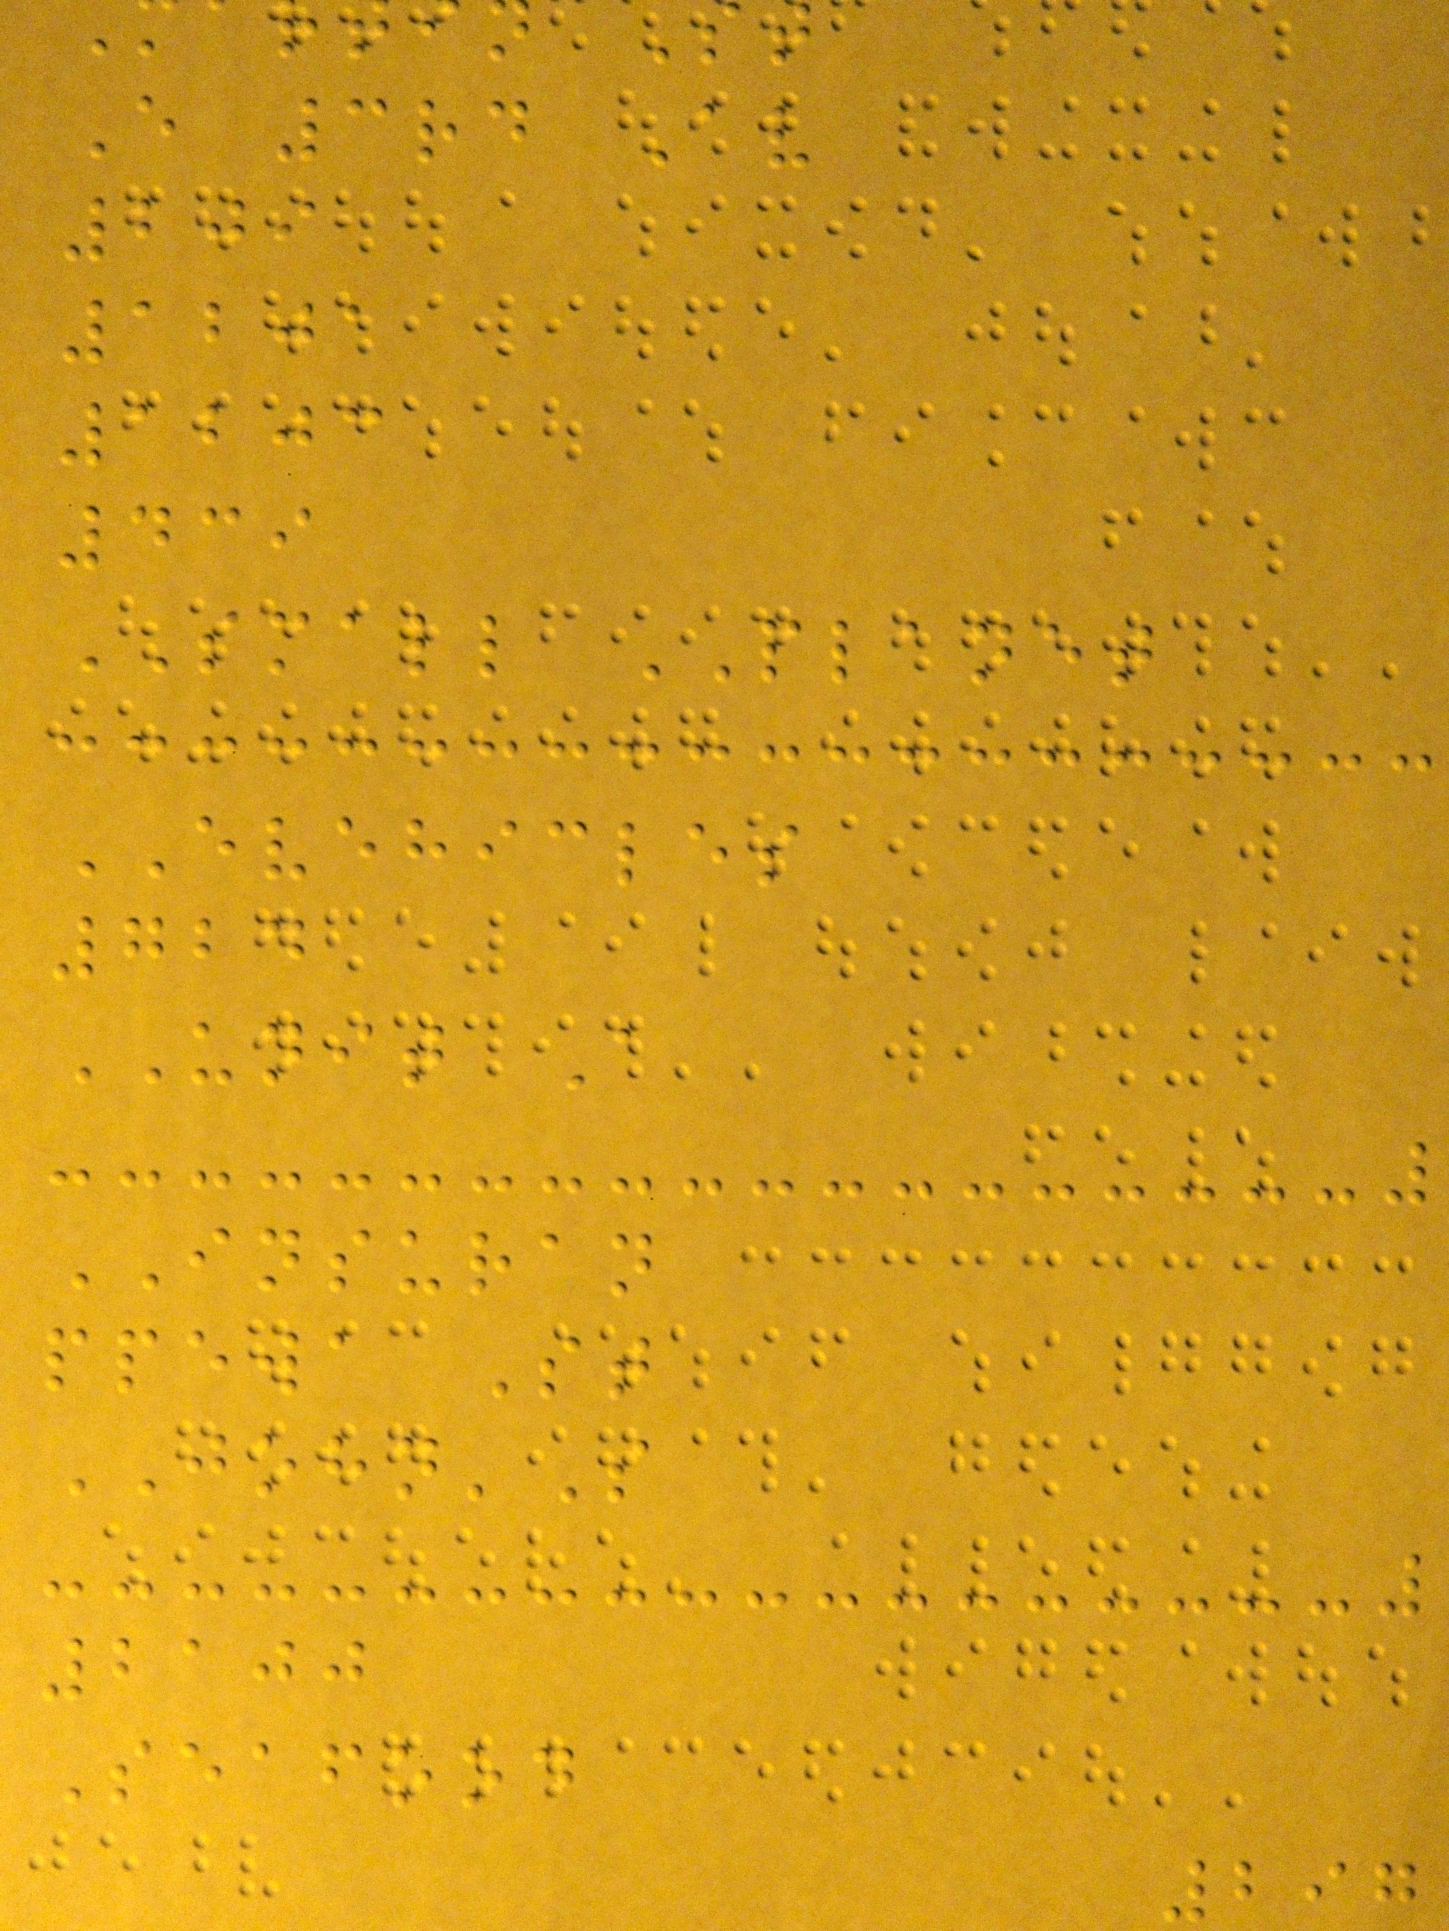E 3rd Av
209
1201
1203
439
SMALL PLANET
EVEHICLES
724
UNIT A
INSURAN
ppewa St
JOHN'S
2100
Seafood
297
